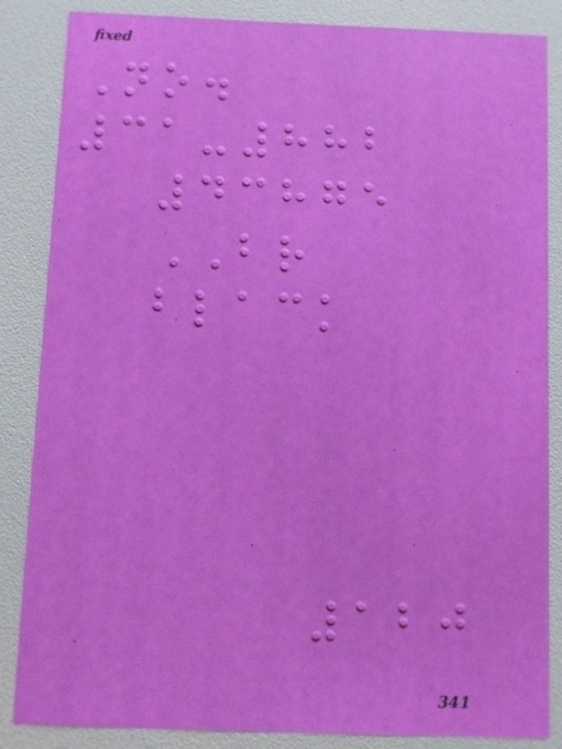No.
31-882
43875
BR
black
120
